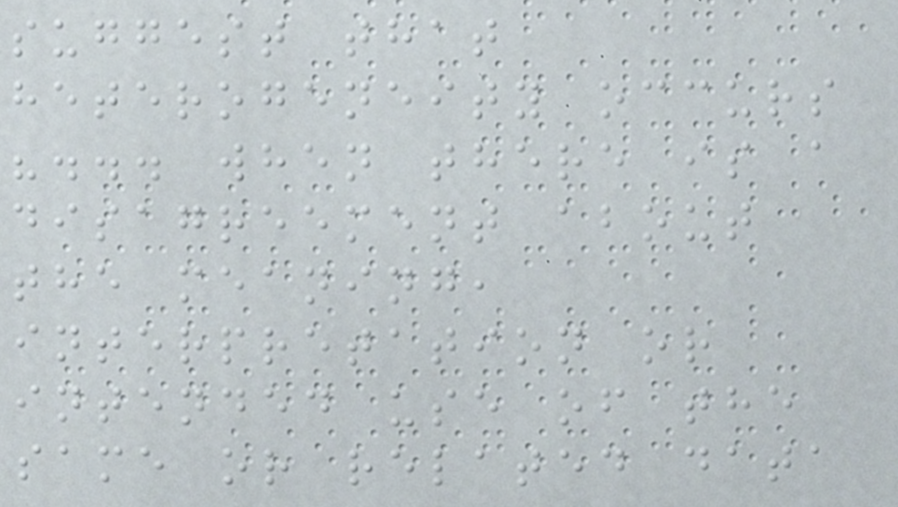suggest that
heterogeneity occurs
"... when there is a
disagreement about
the meaning,
interpretation or
intended use of the
same or related data
